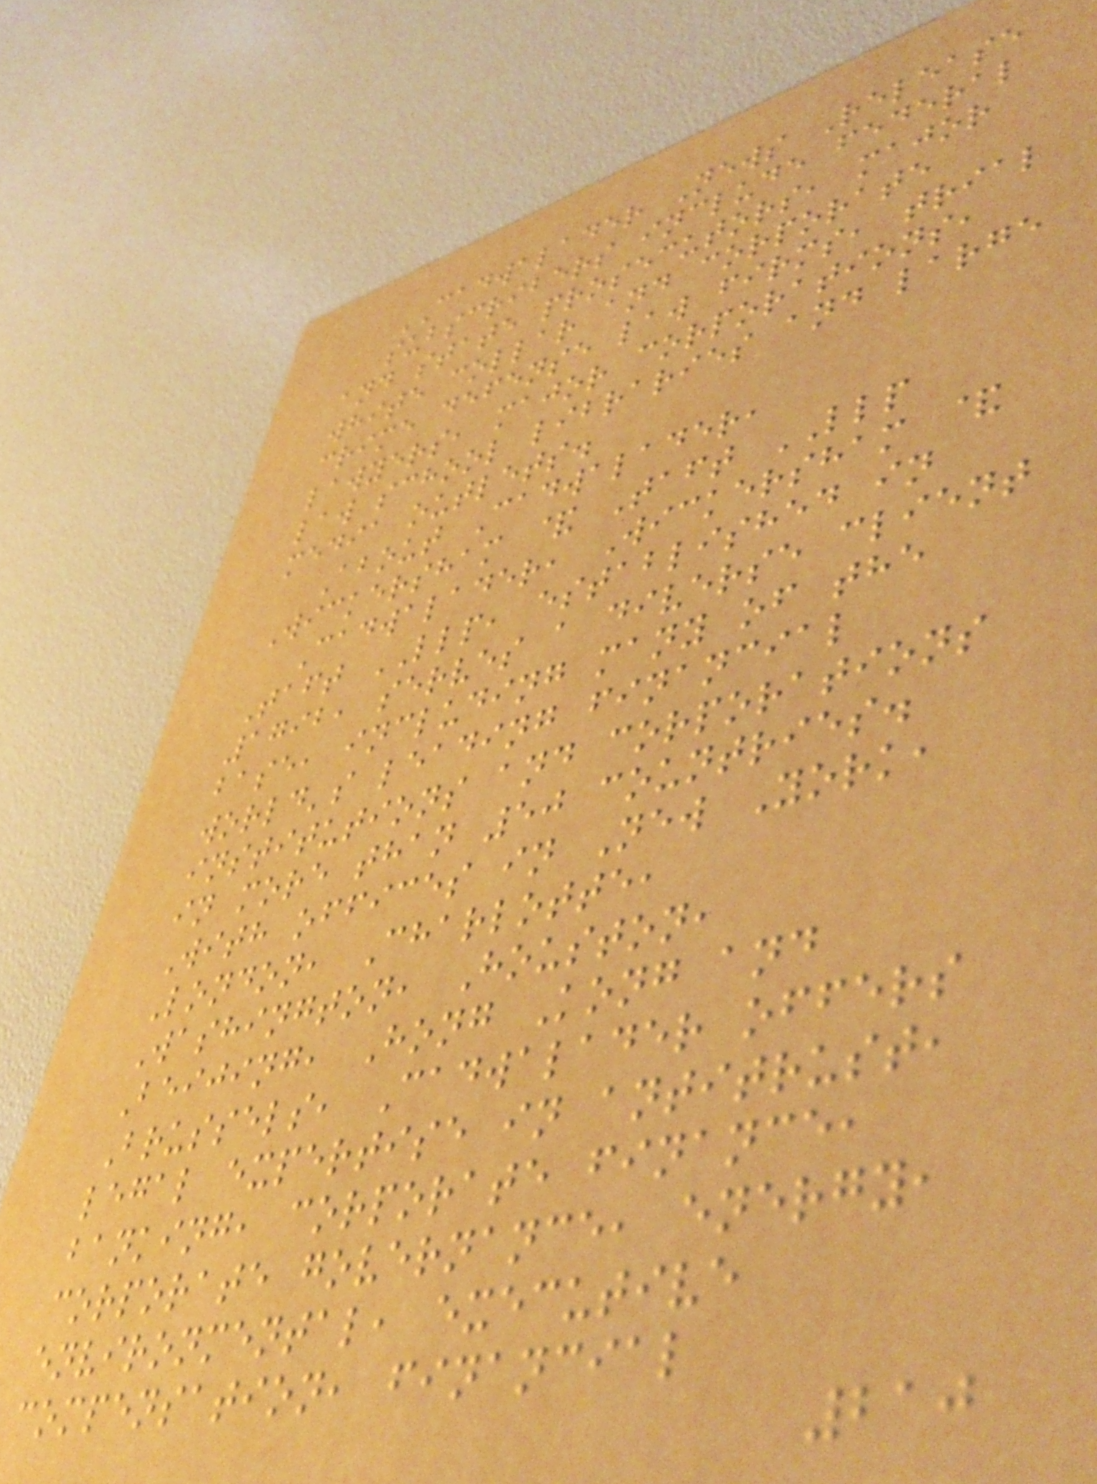CADWALADER News Release
subscribers include federal
and state prosecutors, major
white collar and corporate
crime defense law firms, trial
lawyers, major corporations,
law school libraries and large
media outlets.
About Cadwalader,
Wickersham & Taft LLP
Cadwalader, Wickersham &
Taft LLP, established in
1792, serves a diverse client
base, including many of the
world's leading financial
institutions and corporations
in more than 50 countries.
With offices in New York,
London, Charlotte,
Washington, Houston,
Beijing, Hong Kong and
Brussels, Cadwalader offers
legal expertise in antitrust,
banking, corporate finance,
corporate governance, energy,
environmental, executive
compensation, financial
210
